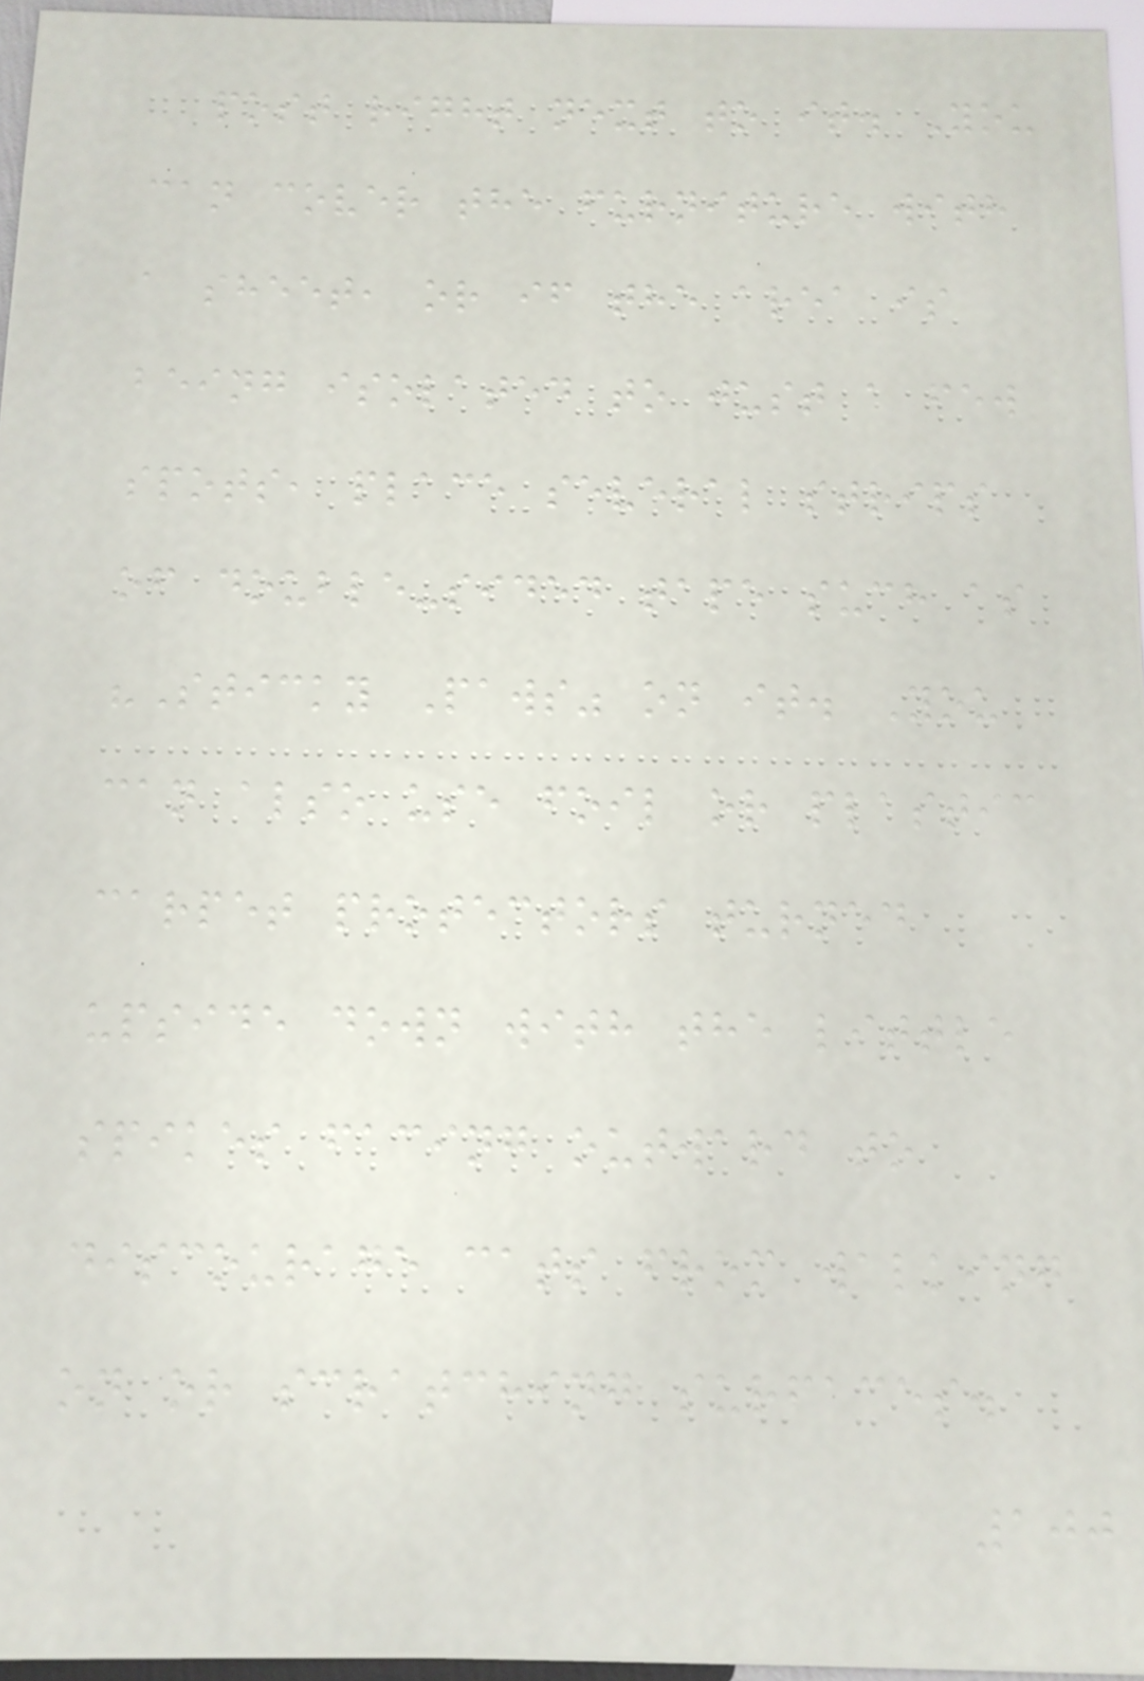post right next to it. You
can cover the furniture with
a sheet, or if the area is
being isolated to just a few
spots, place several strips
of double-sided tape such as
"Sticky Paws" on it. You
can also use foil or plastic
carpet protectors turned
upside down with the little
spikes facing outward to
discourage cats from walking
on or scratching surfaces.
100
